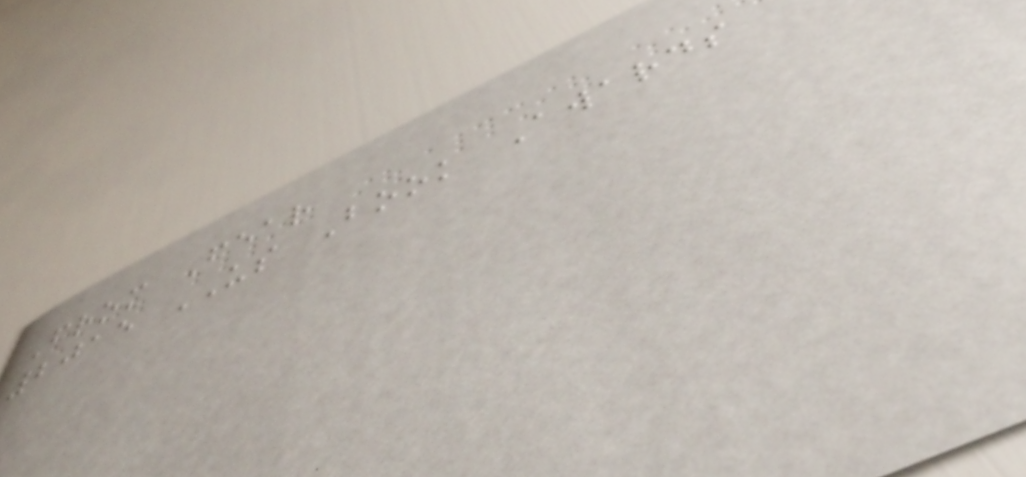From Fear
2015 US Book Awards
